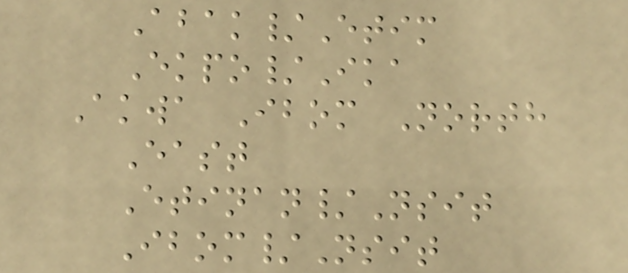Abak/Etim
Ekpo/Ika
Akwa Ibom North
East
Etinan/Nsit
Ibom/Nsit
